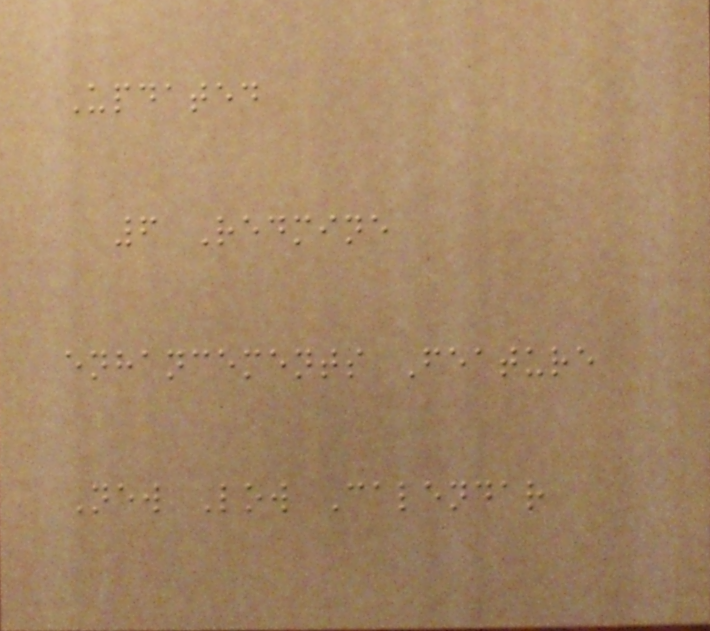Updated
6 Redmine
enhancements Feature
New Low Calendar
